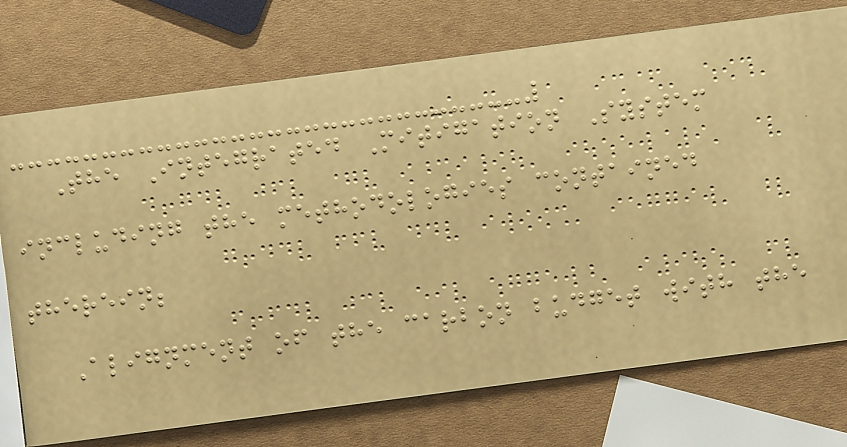The Integrated Mitigation System
including the methodologies contained
therein;
Alignment of the carbon budget with the
